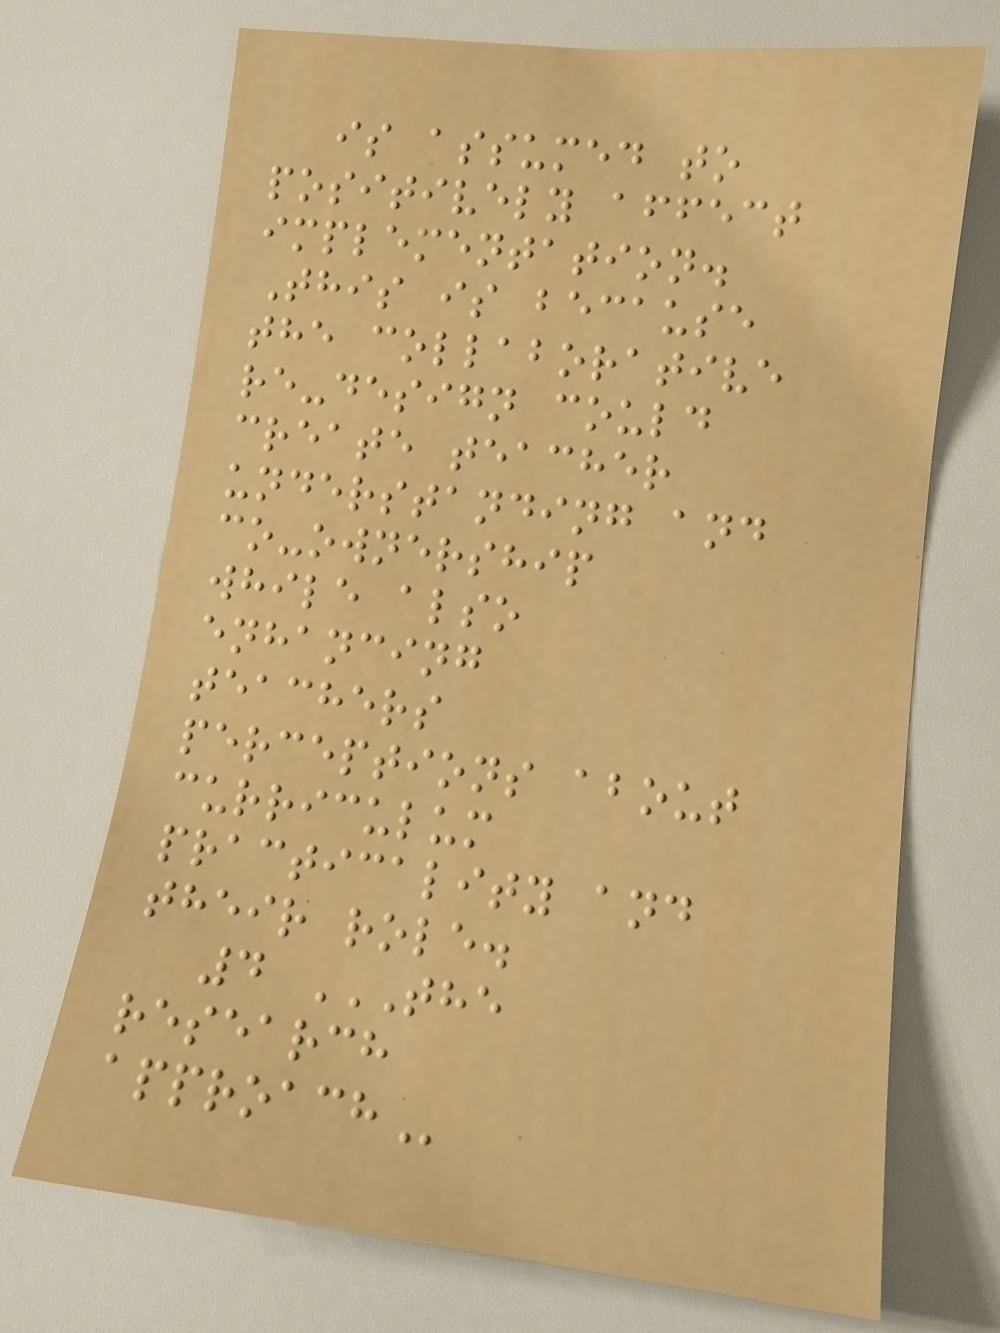is assumed to
positively affect
implementation.
This is because
the collaborative
re-design could
create teacher
understanding and
co-ownership
while also
enhancing
teachers
perceptions about
curriculum
practicality and
their role.
4 THE
RESEARCH
APPROACH
